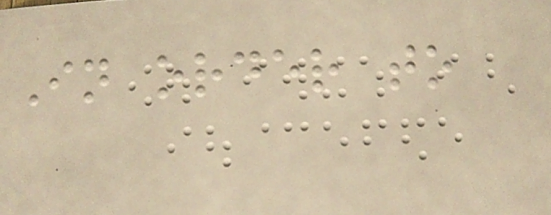In order to
